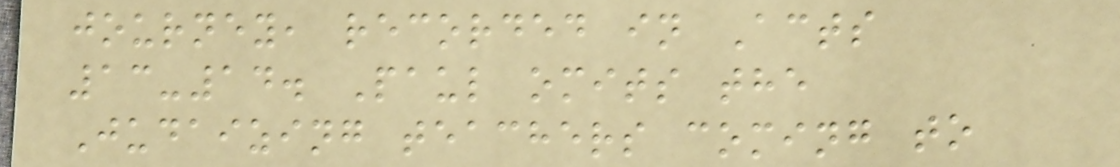journey, recorded in Acts
13-14. Paul omits the
Judaizing teachers coming to
